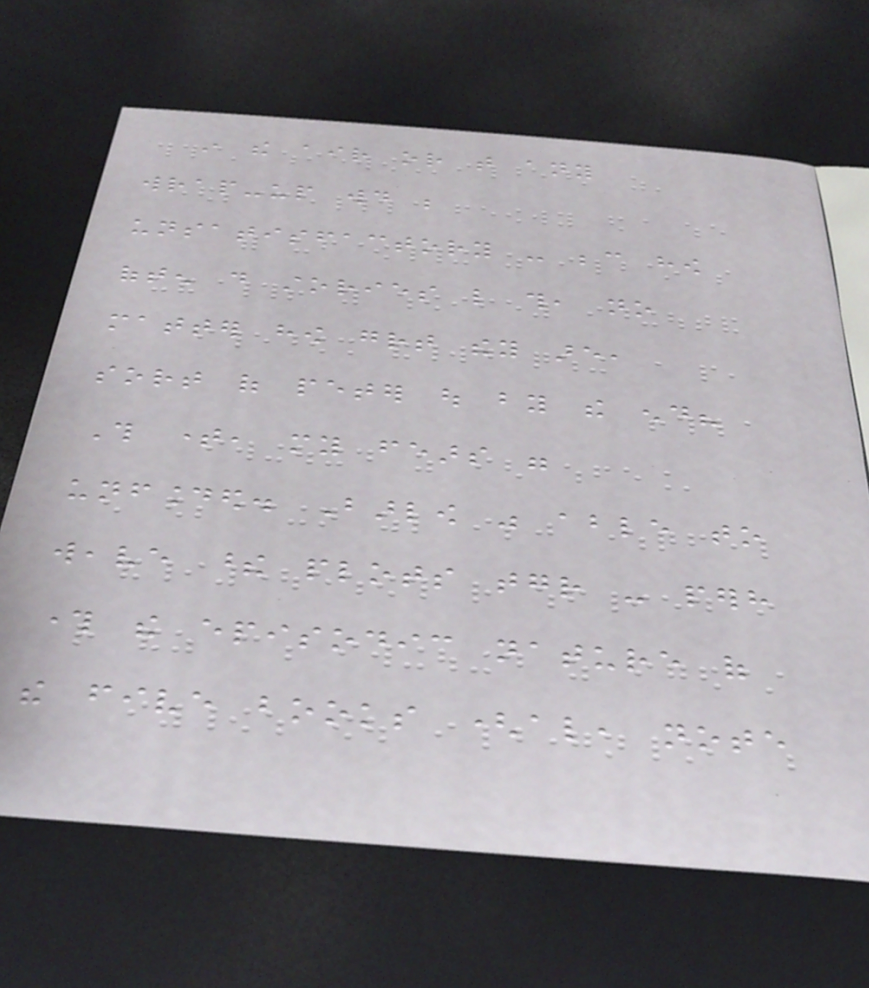in the air or that any
wrap-up would be
unsatisfactory - because how
often do stories like this, no
matter how great they are,
sort of peter out by the end?
This time, my fears were
unfounded. Barlow was able to
weave these plots together - perhaps
through the episodic nature of
the five books (also, note
